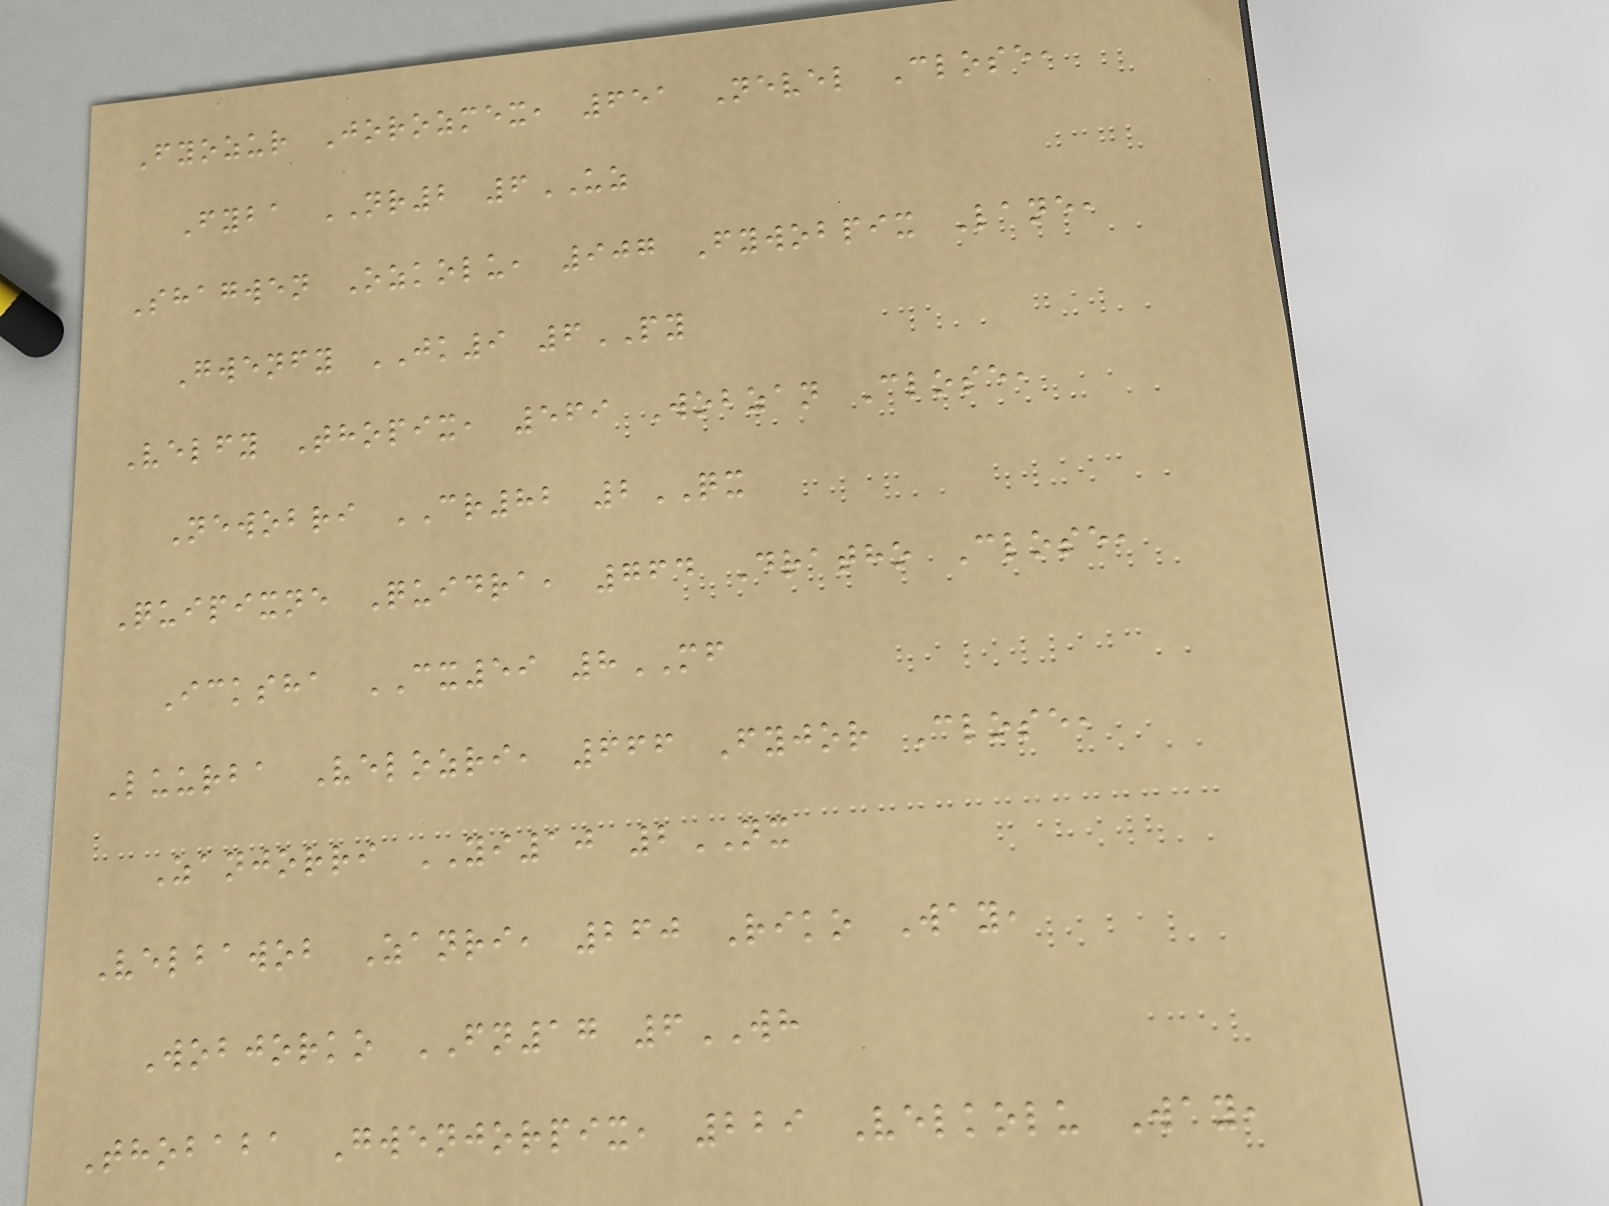Fyozur Jorozmex, 651 Nevel Close,
Fyba NR2 6UZ
Shagwen Ozkolu, 907 Fywobpix Lane,
Gwenfy JK9 6PY
Velfy Thopix, 569 Wobzan Close,
Newobri CR82 2QX
Quipixne Quidra, 764 Dratho Close,
Icksha CX59 8MF
Luurba Velozri, 666 Fyjor Close,
Zanjorri YI10 2NX
Velbawob Zanri, 260 Riko Way,
Wobjorko FN17 6WH
Thobaba Gwenjorpix, 229 Velkolu Way,
